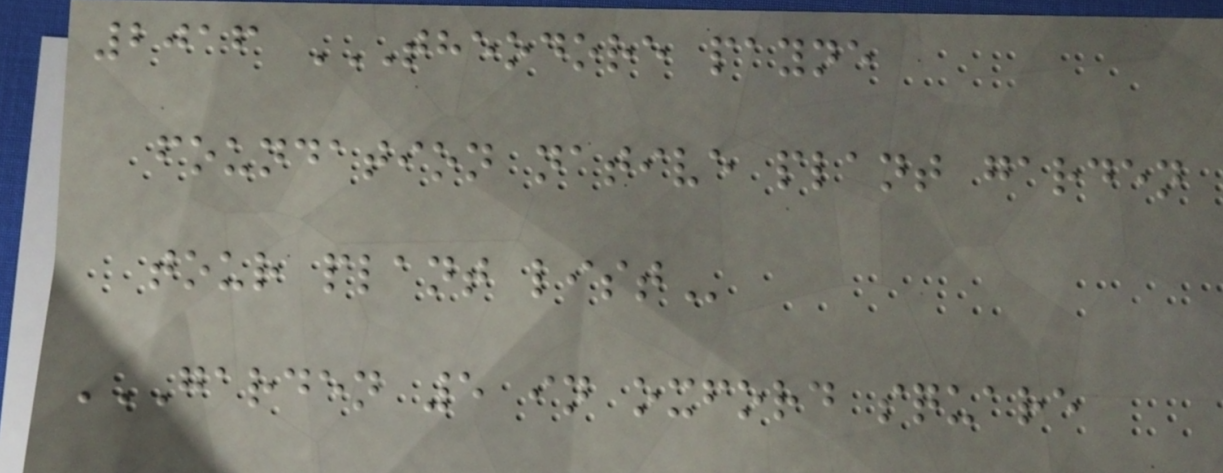2016 THEODORE PAYNE
FOUNDATION NATIVE PLANT GARDEN
TOUR PLANT LIST
GARDEN 5 IN OXFORD SQUARE
